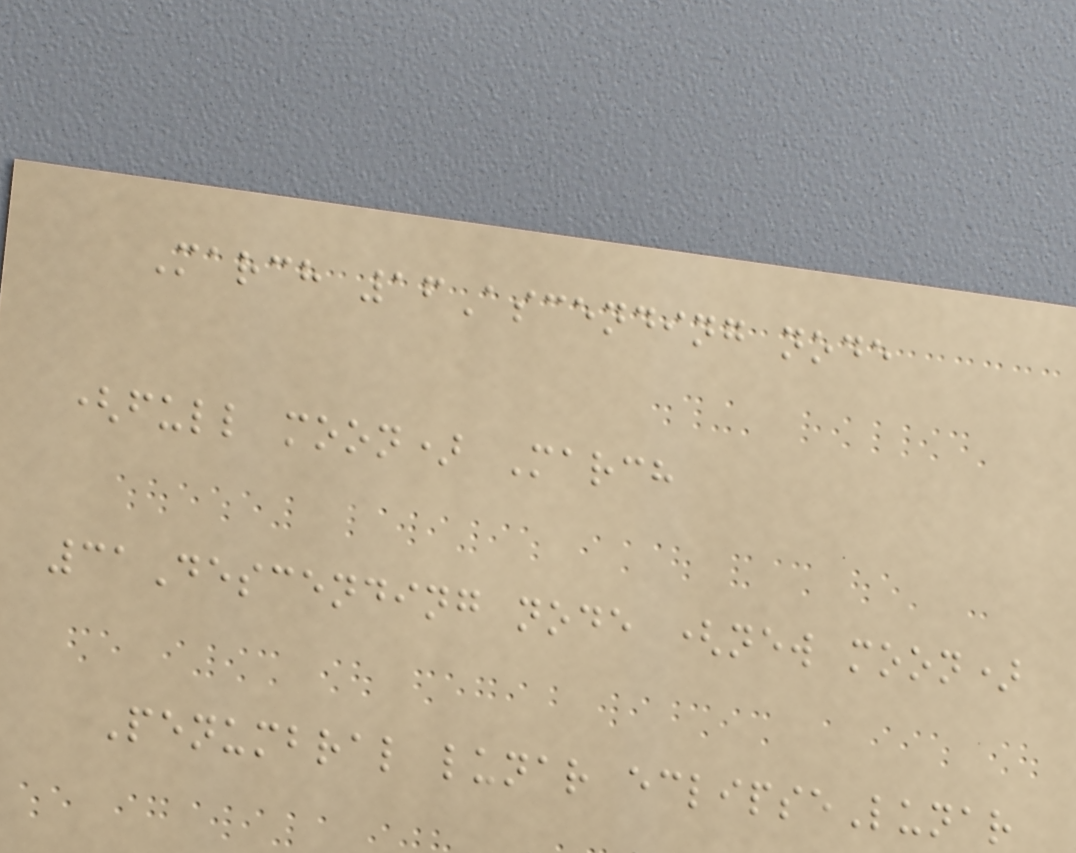March 16Ascending node
(full moon) March
31Descending node (new moon)
Penumbral lunar eclipseLunar
